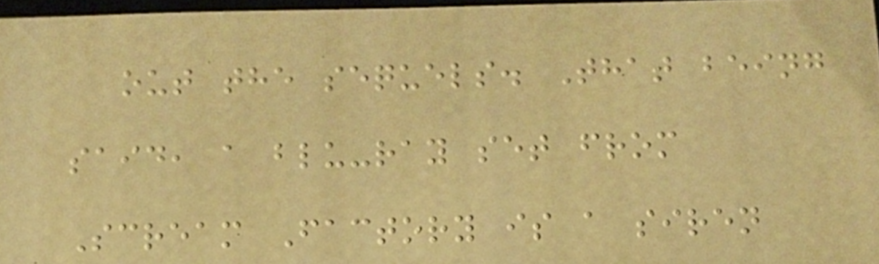out the sequels. That being
said, a blu-ray set from
Scream Factory is a siren
